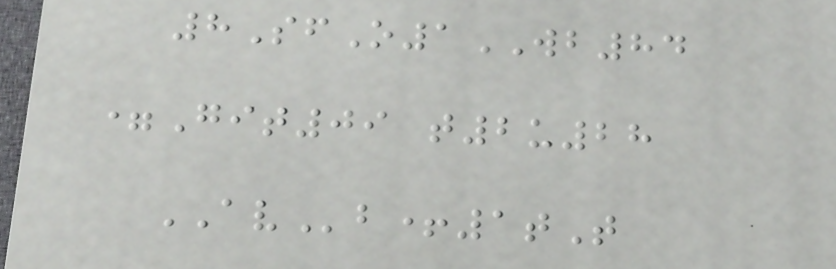8SfO1WB84
=Git09 t2u28
AVb+1tT
